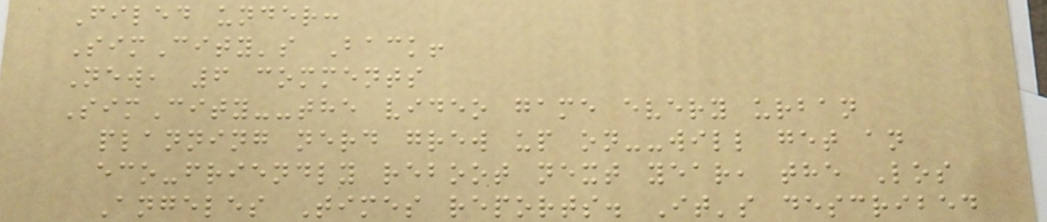Filed under:
SimCity's Back!
New, 6 comments
SimCity--the video game every urban
planning nerd grew up on--will get an
eco-friendly reboot next year, the Los
Angeles Times reports. It's described
